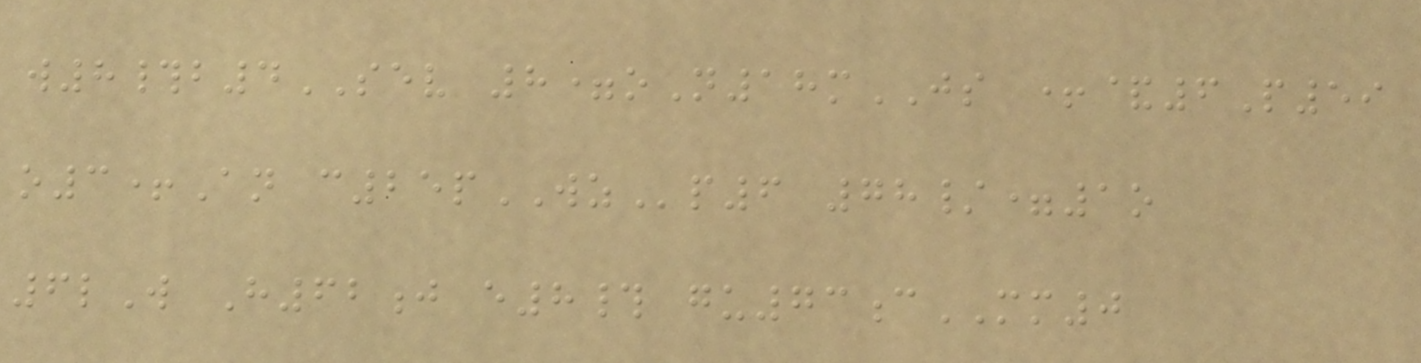w8#b4SEV 8=oN18mJS +&6P59
o3+An c25pWZp6 78/=1o
6lW H62j e8# gu73cMM0
